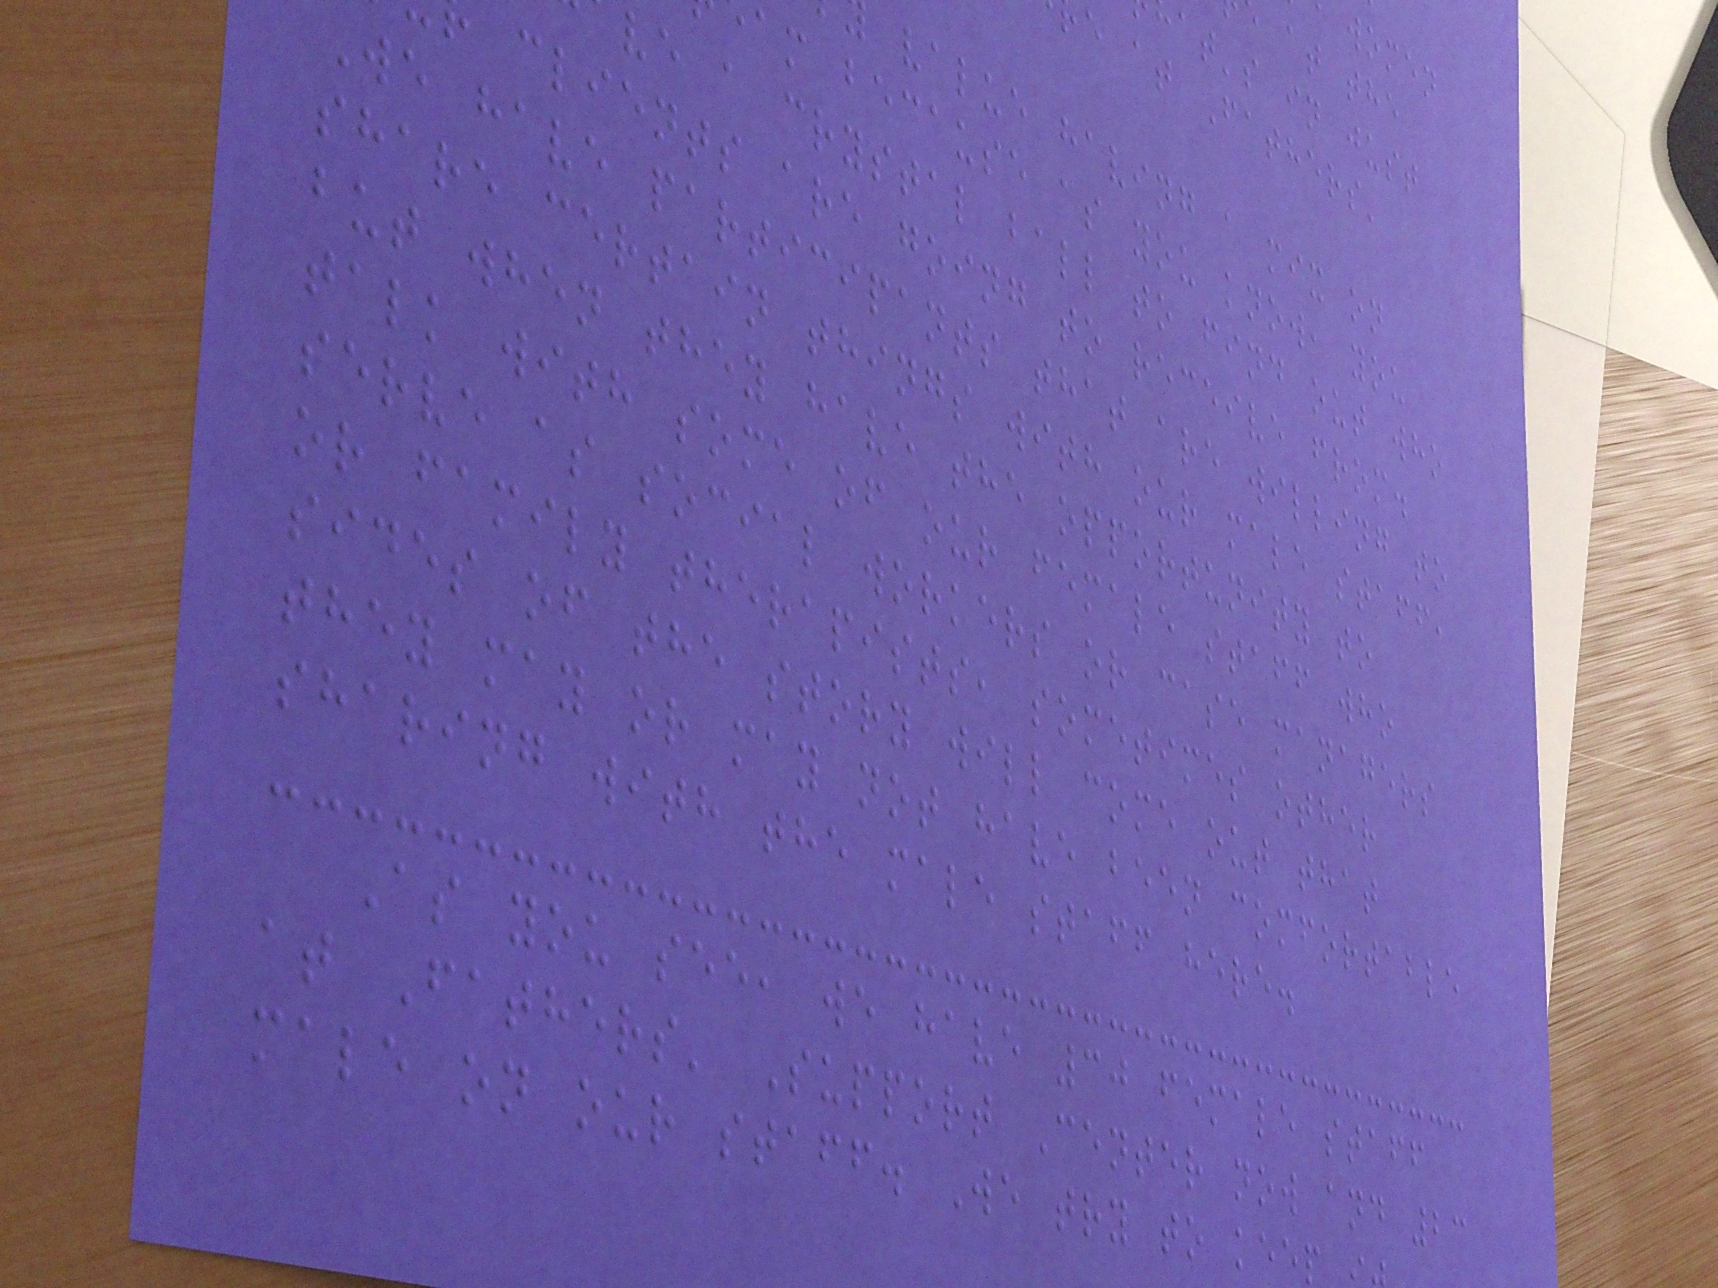at's in just
e at Fathers'
value having a mix on
am because as you know, you
ve a crystal ball to find out who
clients are going to receive from.
We have participants that are willing to
share certain things with our male staff,
but when they have the opportunity to
talk with some of our female staff who
serve as social workers or case managers
or family therapists, sometimes other
sides of the story will come out that
they may or may not have been comfortable
sharing with the male staff here.
As you see, we have 30 female staff
at Fathers' Support Center now and 23
male on our staff. We try to keep
